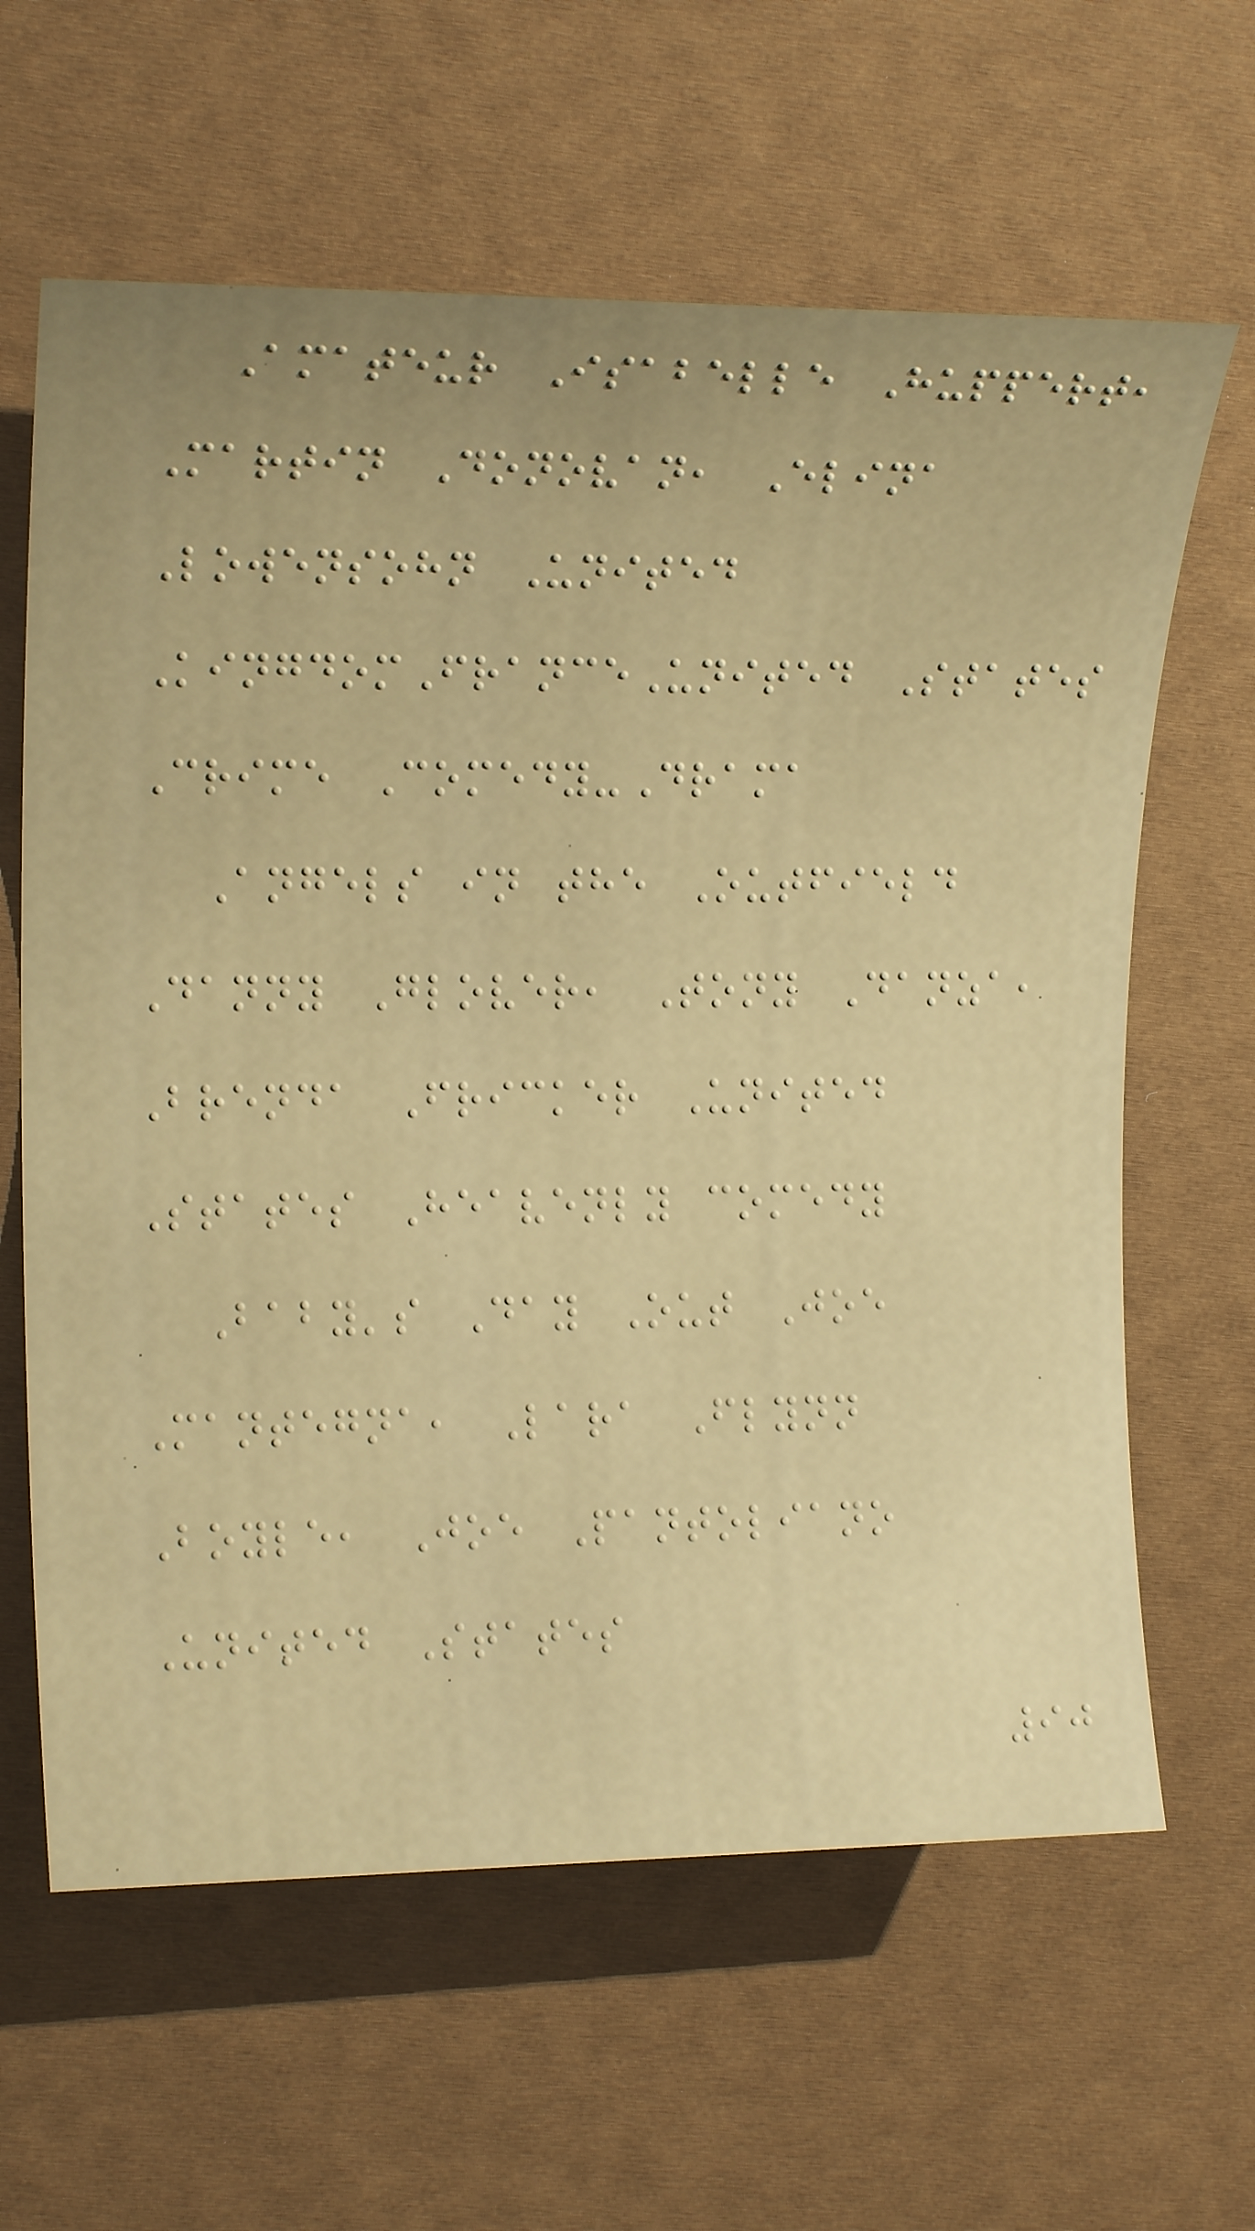Amateur Isabelle Huppert,
Martin Donovan, Elina
Lowensohn United
KingdomFranceUnited States
Crime Comedy-Drama
Angels in the Outfield
Danny Glover, Tony Danza,
Brenda Fricker United
States Heavenly comedy
Baby's Day Out Joe
Mantegna, Lara Flynn
Boyle, Joe Pantoliano
United States
90
